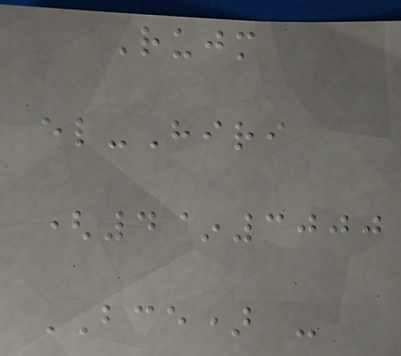Rujm
el-Hiri
(4~3000
BCE) -
